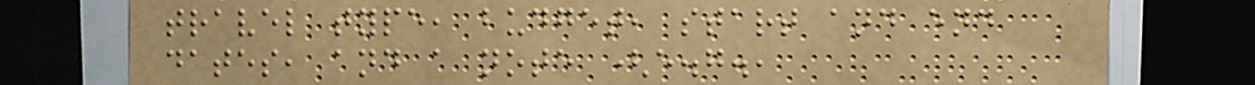travel type, budget, start and end
dates, and a note (e.g.,
